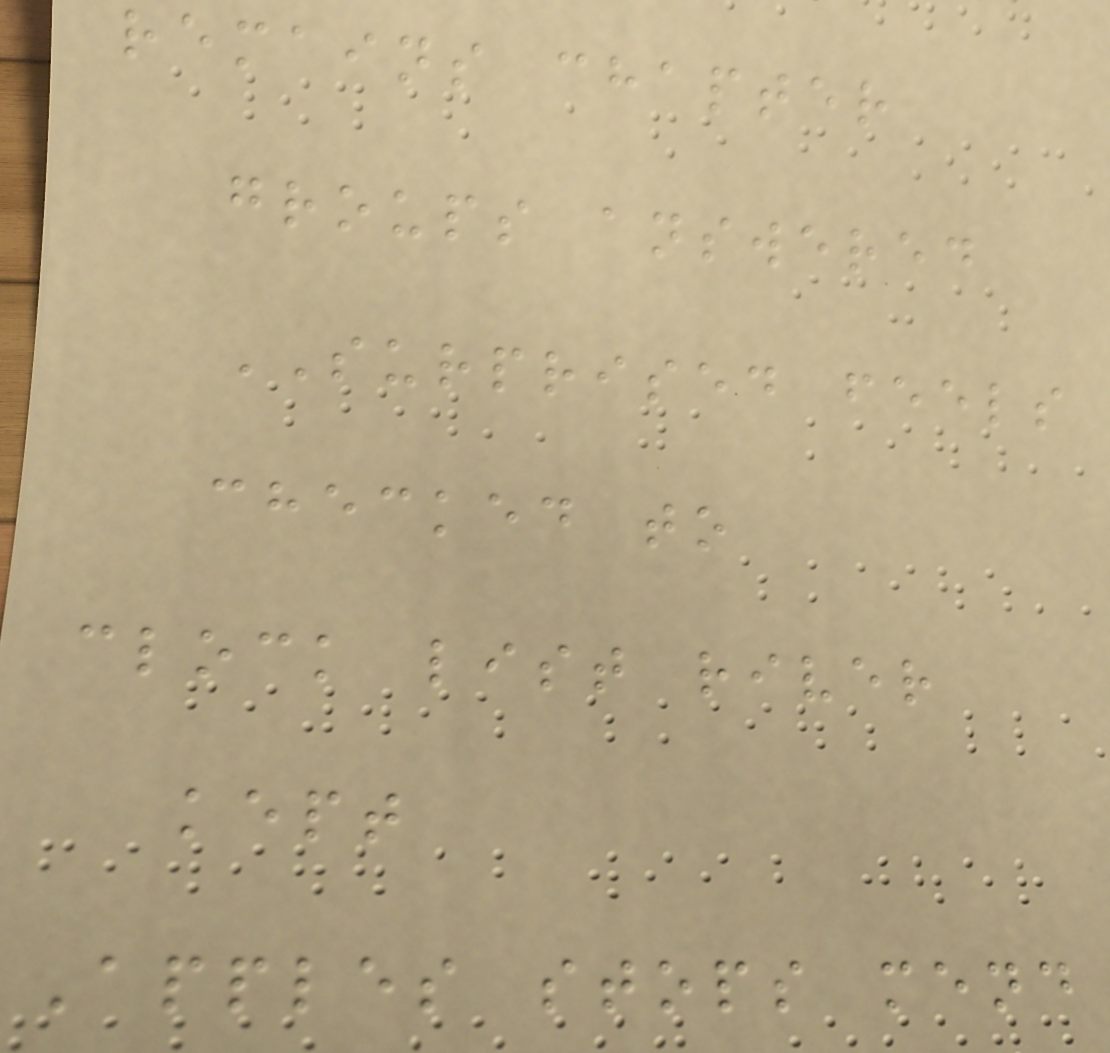remains chapter
groups answered
SURPRISED feels
checked to
clock list river
kept
Apples stops mend
